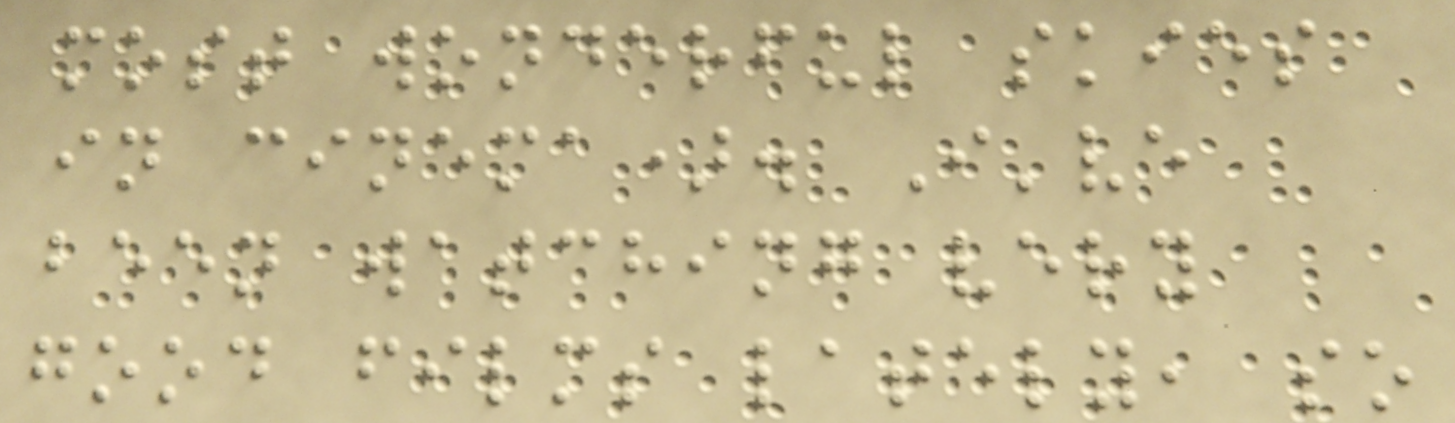most wonderful skies
in cinema). I've
been watching very
good films lately, so
